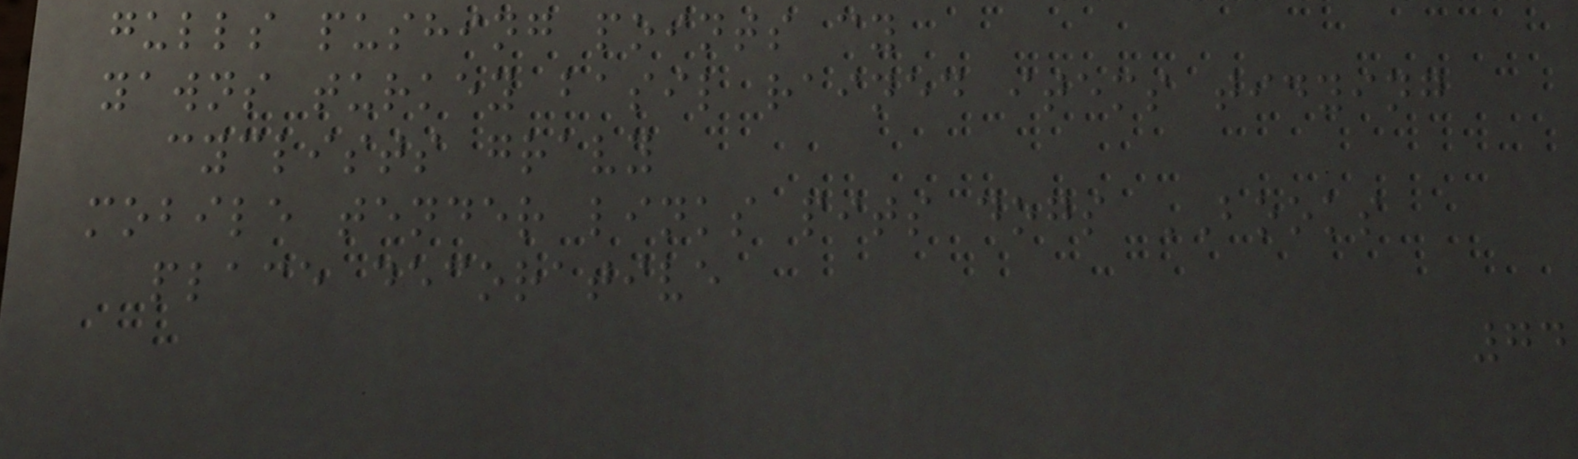gulls pushing points cy
yawns turkey basil rained items tidying
cyclists gravy
mobile tender links pits dogs BOOKS
place decorative
74
